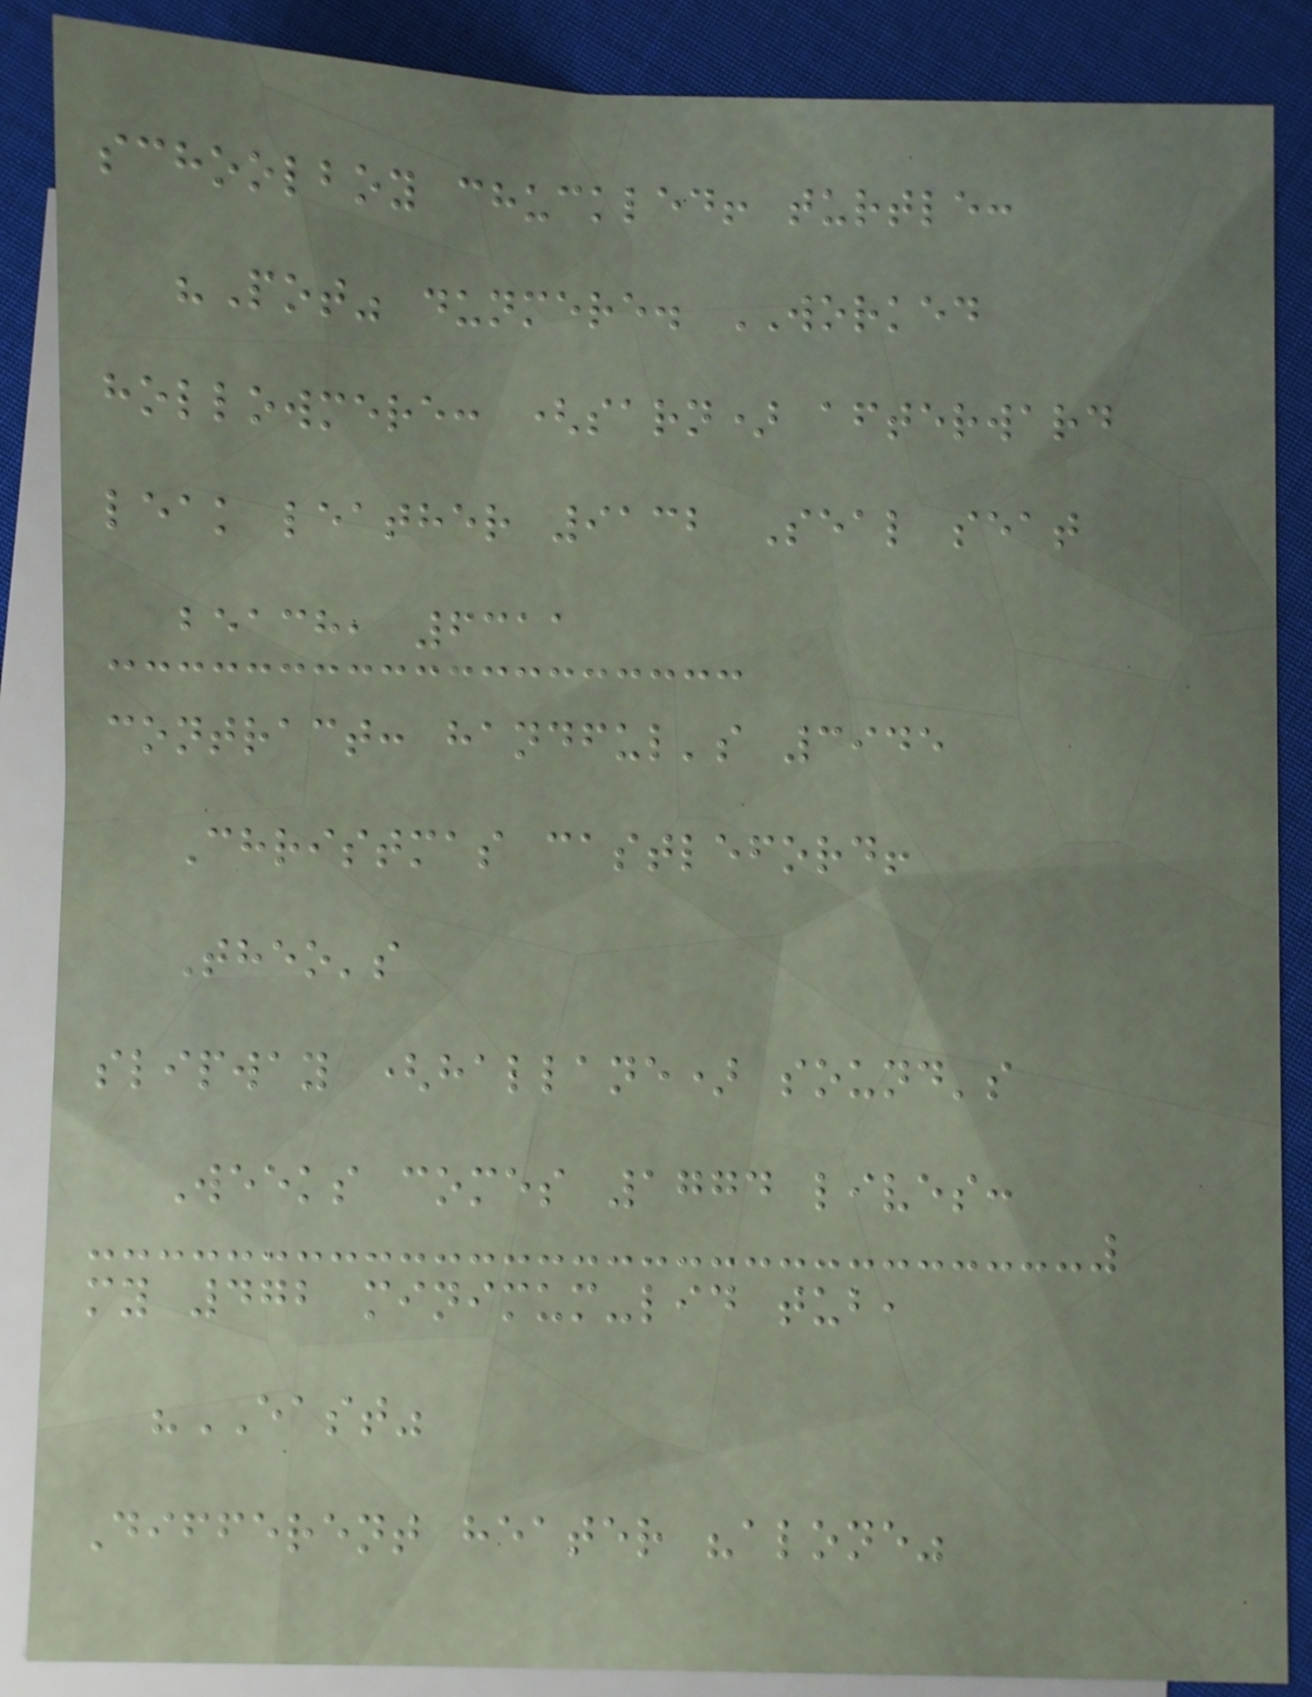schoolboy chuckled! turtle:
"Pot" dunmere. WORKED
hollowmere: (sarn) afterward
leak leather 9132 Seal seat
beach, 6311
contract: handful's 3945
Christmas castleford!
Theo's
slipway (hallane) sound's
Weeks comes 1774 lives:
my 472 minimum-lid tub,
"EAST"
Different heater "alone"
